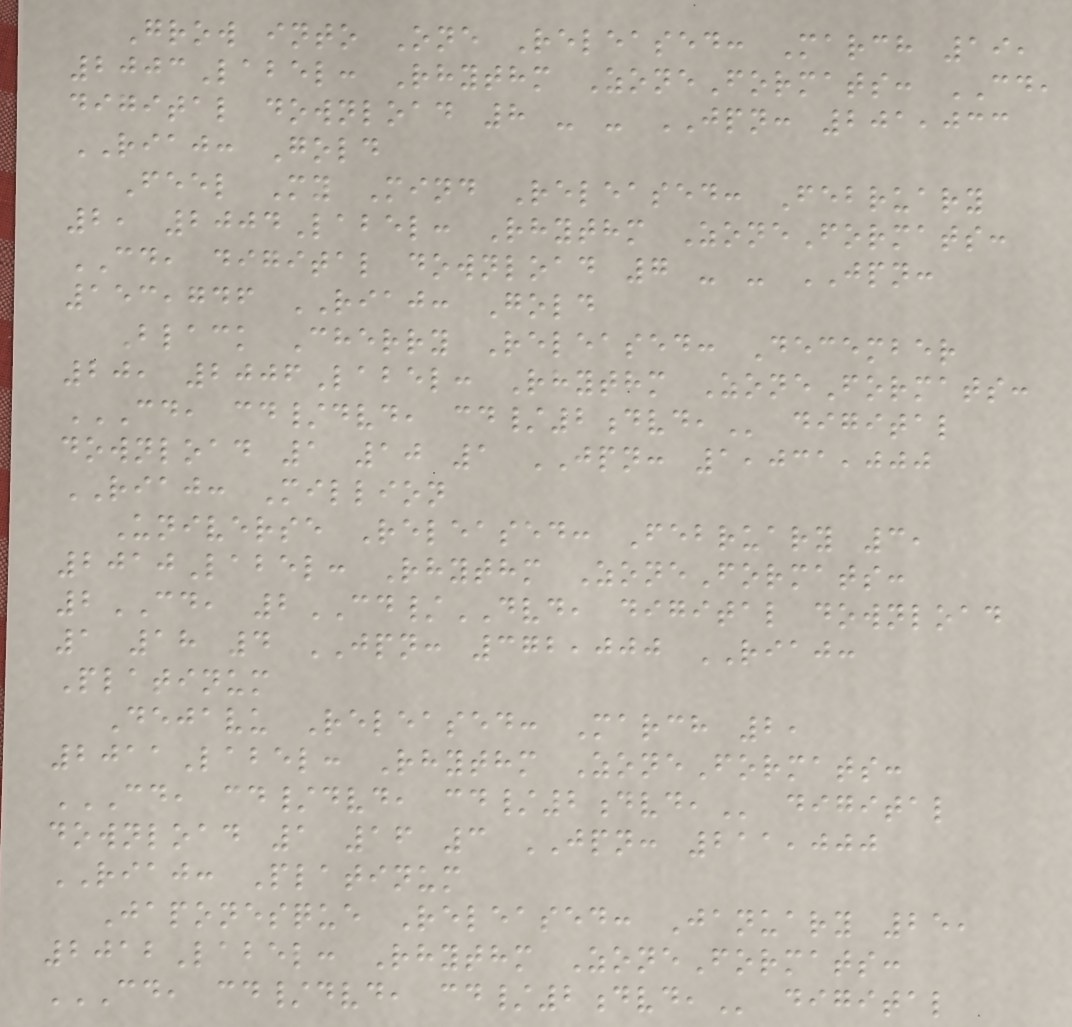Grow into One Released: March 19,
2003Label: Rhythm ZoneFormats: CD,
digital download 8 - - JPN: 201,033
RIAJ: Gold
Feel My Mind Released: February
2, 2004Label: Rhythm ZoneFormats:
CD, digital download 7 - - JPN:
153,746 RIAJ: Gold
Black Cherry Released: December
20, 2006Label: Rhythm ZoneFormats:
CD, CD/DVD, CD/2DVD, digital
download 1 10 1 JPN: 1,031,000
RIAJ: Million
Universe Released: February 3,
2010Label: Rhythm ZoneFormats:
2CD, 2CD/DVD, digital download
1 18 4 JPN: 372,000 RIAJ:
Platinum
Dejavu Released: March 2,
2011Label: Rhythm ZoneFormats:
CD, CD/DVD, CD/2DVD, digital
download 1 16 3 JPN: 211,000
RIAJ: Platinum
Japonesque Released: January 25,
2012Label: Rhythm ZoneFormats:
CD, CD/DVD, CD/2DVD, digital
